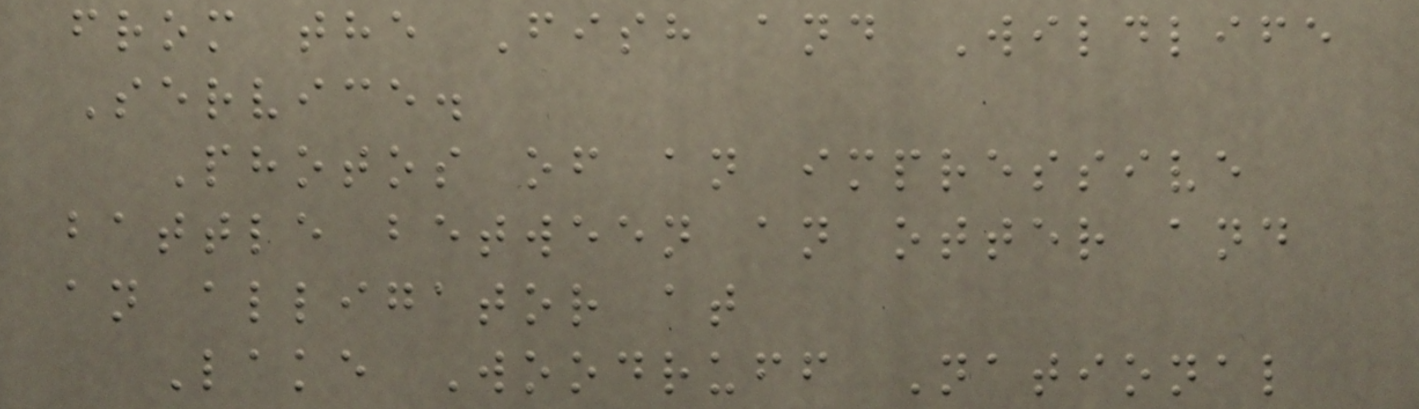from the Fish and Wildlife
Service.
Photos of an impressive
battle between an otter and
an alligator at
Lake Woodruff National
